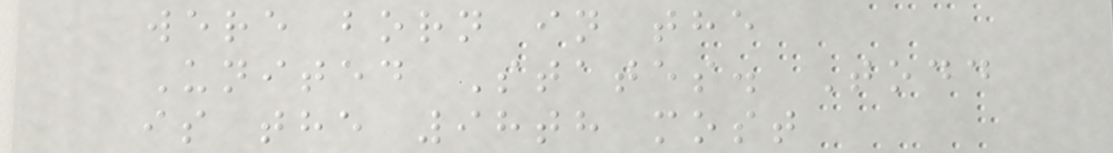were born in the
United States. Todd
is the 98th most
